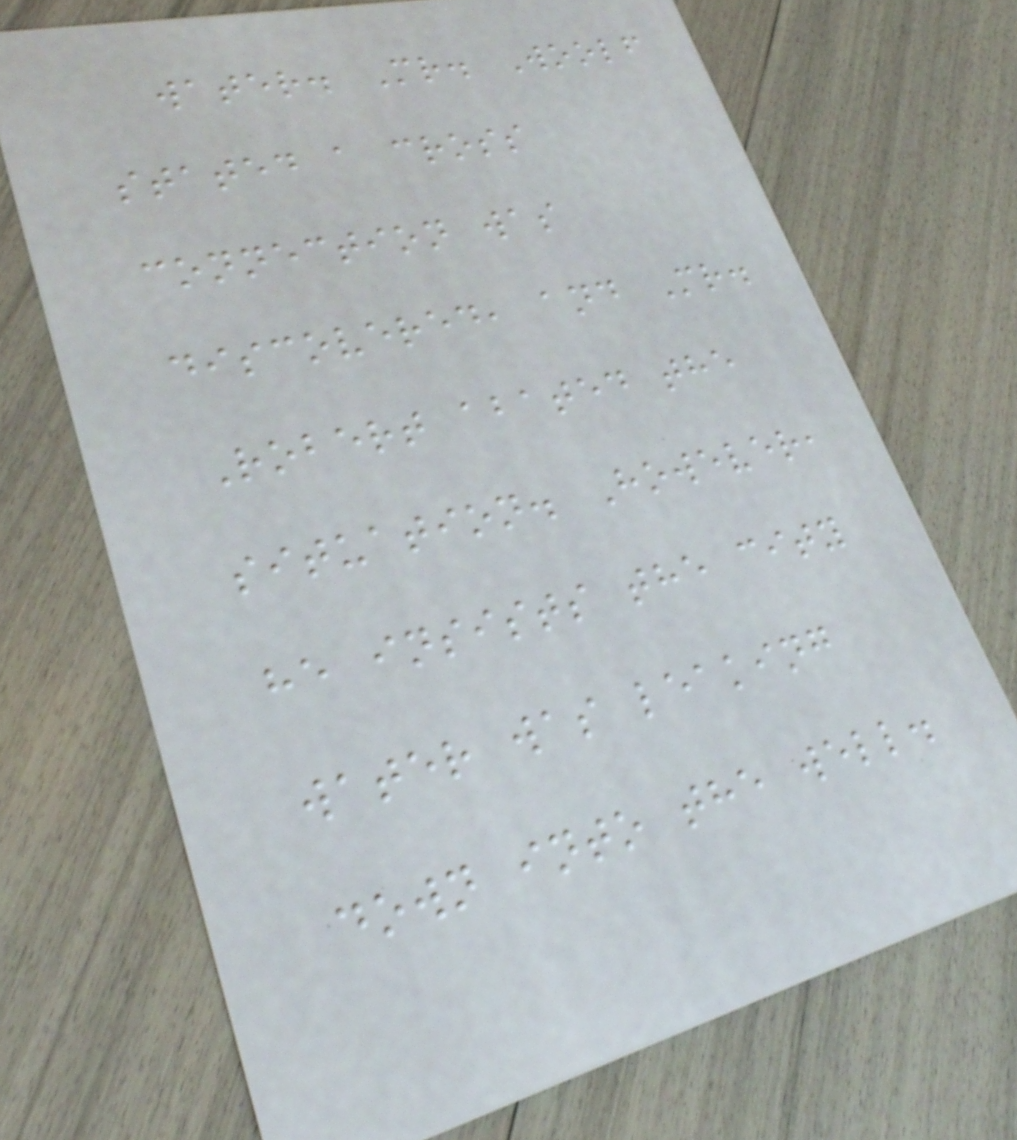water. Mr. Woolf
stated a cross
connection was
discovered, and Mr.
Robert abated the
situation. However,
he insists the city
water was leaking
down into the well.
